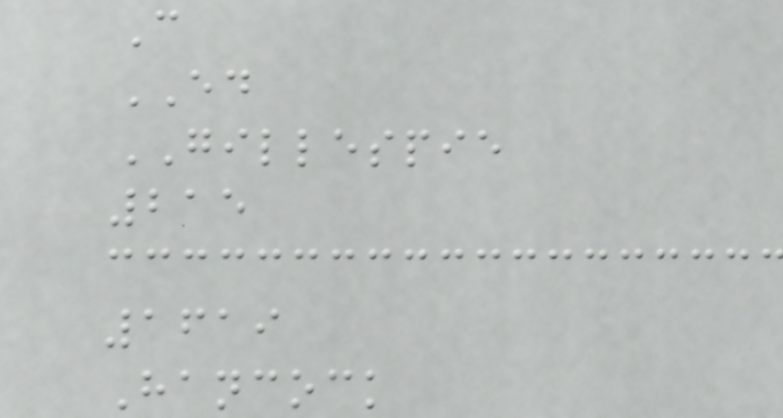C
ED
GILLESPIE
215
1619
Hancock
